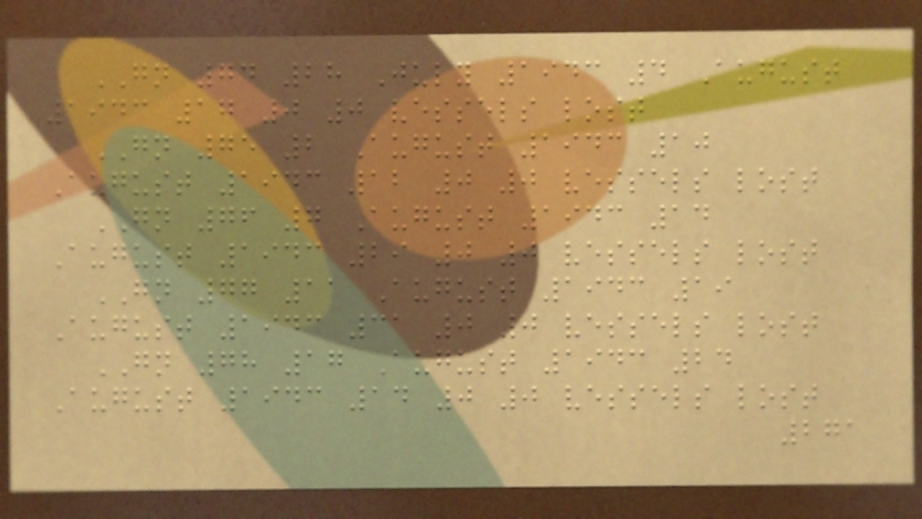GN 74 28 July 1943 4 August
1943 17 0 0 vessels lost
GN 75 2 August 1943 10
August 1943 12 0 0 vessels lost
GN 76 7 August 1943 14
August 1943 29 0 0 vessels lost
GN 77 11 August 1943 19
August 1943 31 0 0 vessels lost
GN 78 17 August 1943 24
August 1943 14 0 0 vessels lost
271
